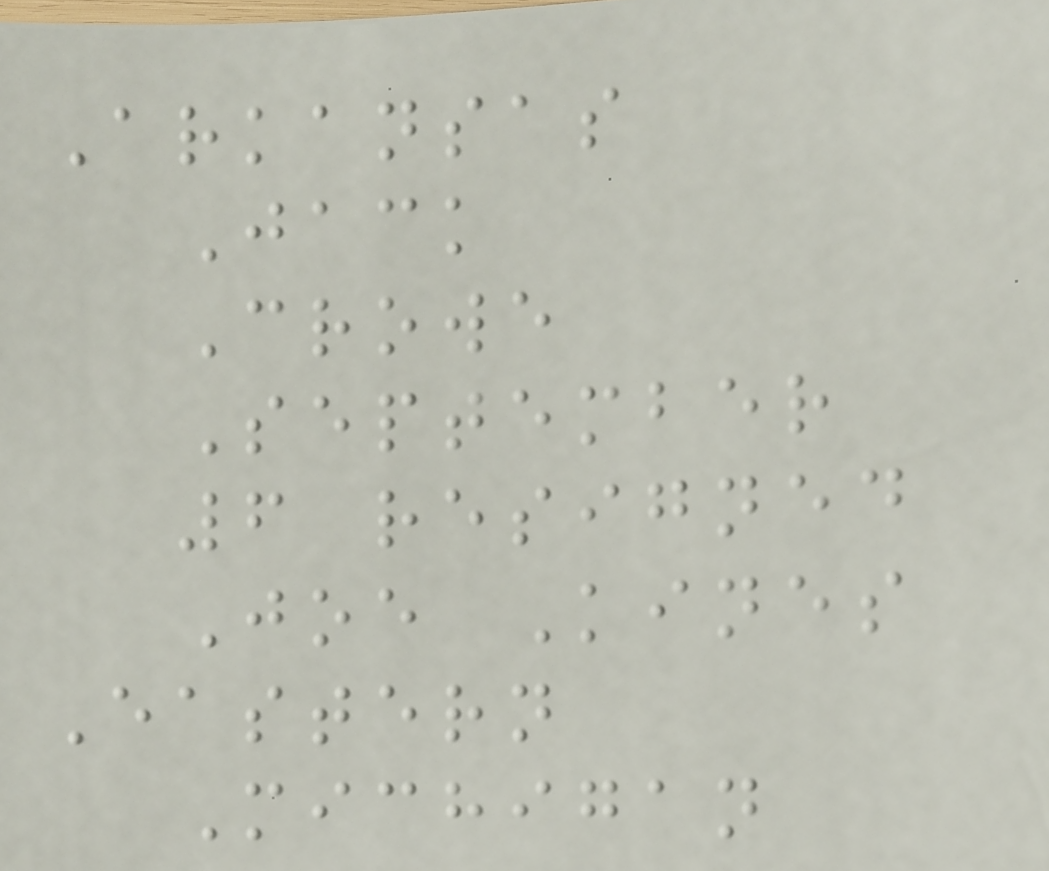Arkansas
Jack
Crowe
September
6 resigned
Joe Kines
Eastern
Michigan
